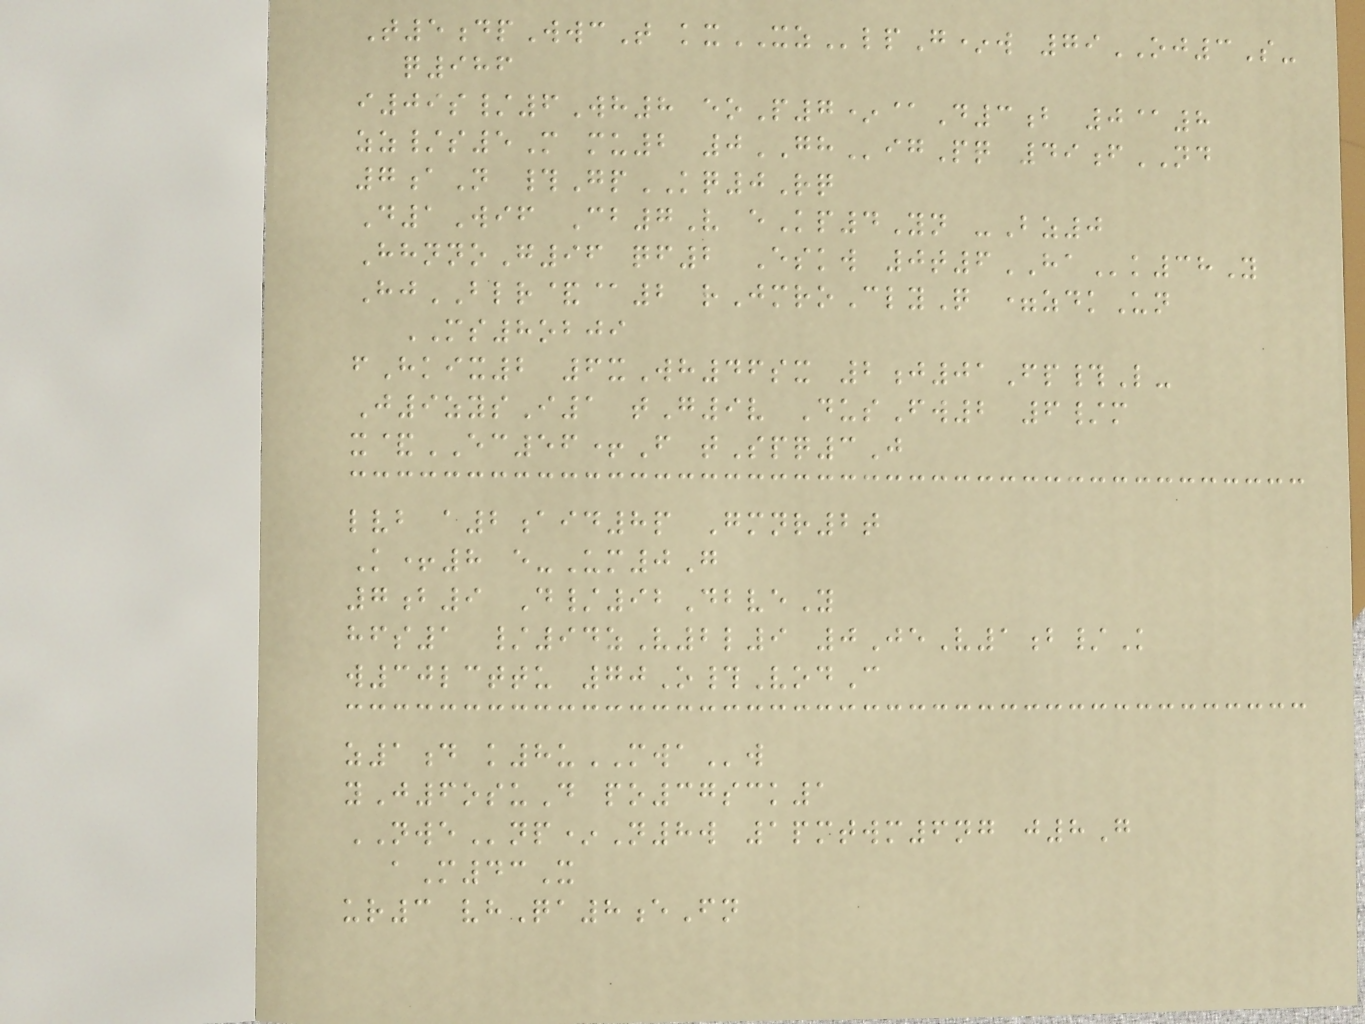T5dpWwcT kxXZlpG*w 79OJ3S-
q986
i09s/6Wh8 eoP7*@D3b 0@8
zz/s5M mu2 0GHigPq 49fND
7aN #GpKQ0Rq
D1Wif Cb7V eKp4Yn -Bz0
HhnnoG96 qf2 Eskw 0t6HAk38Y
HjBLR&@2 rJmroClyQ =zdkUn
MS8obji
fHkix2 6xWh46sx 2j01Fp#L-
J9zysI1 tG9v DusFw2 6/m
x&EC56+F tSpq3J
lvb a2aid8p Gmnr2t
K+8 e-Um0G
7b9 D/92DbveY
hfs1 /94zV2l9 0JeV1b/K
w30lcttu 70O#VodC
z1d k8uMWAw
yJ6osuD po37sck1
NWEnp*N8w 1pmtwm6ng j8G
aM43X
ur3 vhQa8eFn
